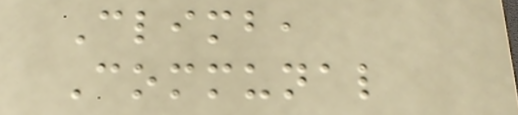Climb,
Communal
